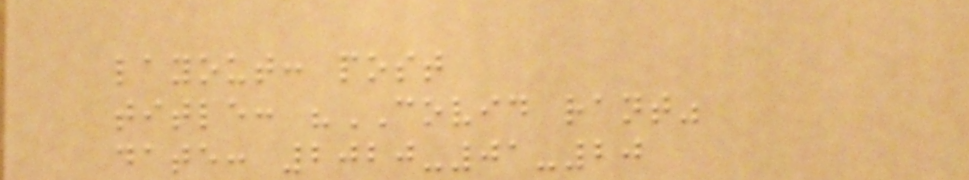layout: post
title: "COVID rant"
date: 2020-01-20
